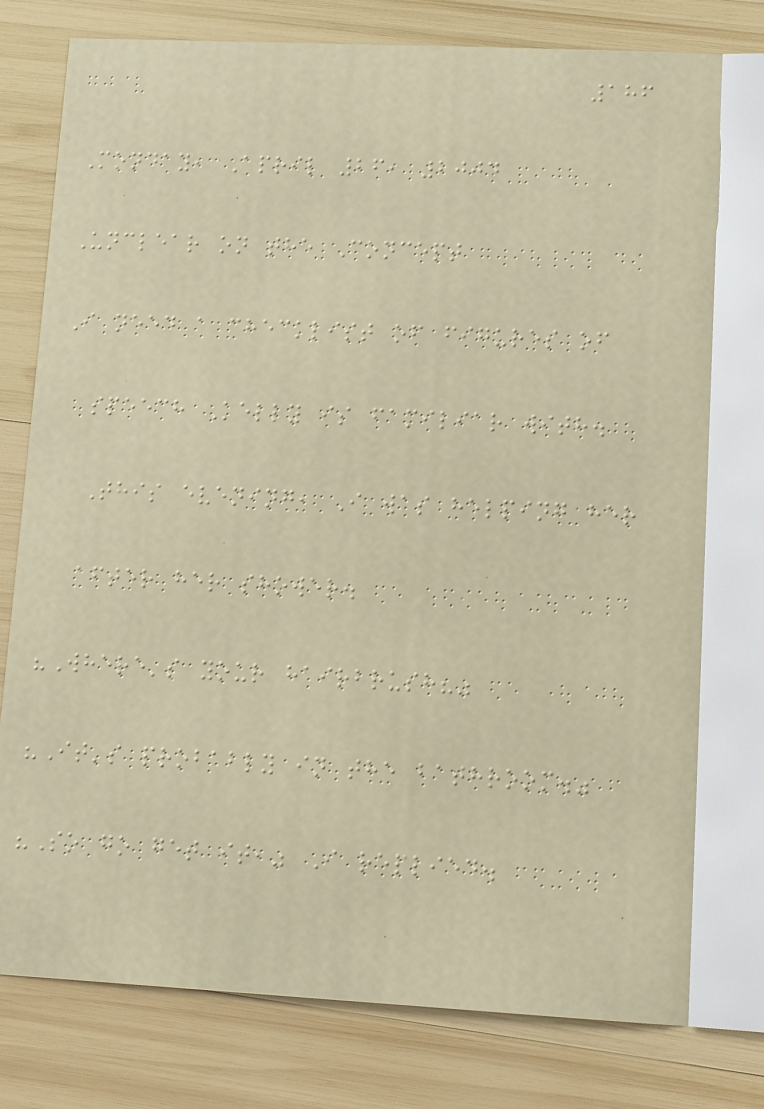186
Monday, April 26, 2004
Unclear on the Concept
I need a checklist of figures of
speech Kelly is familiar with.
This evening, I was helping her
after her shower.
"Where's your hairbrush?"
"It's probably in the bathroom."
"So go get it," I replied.
